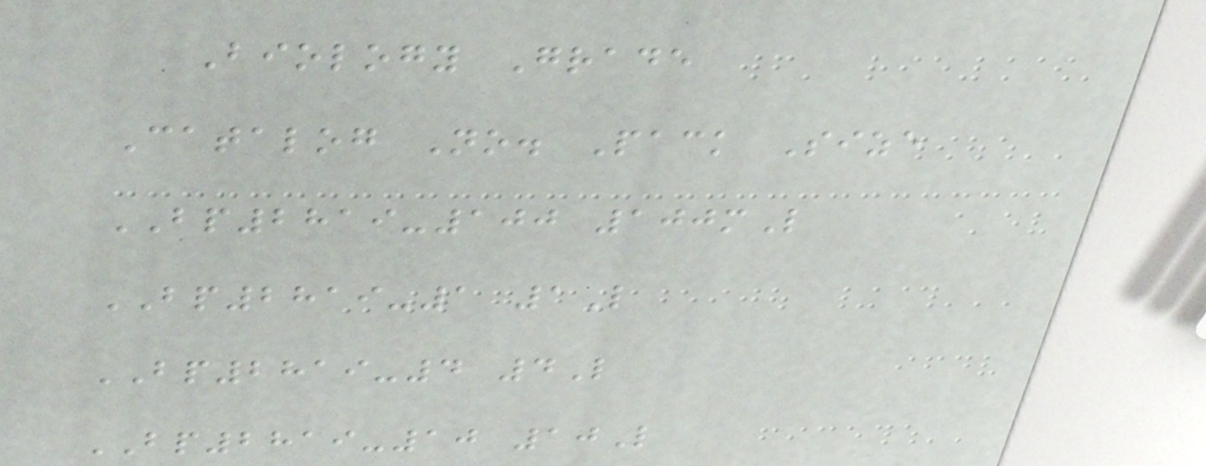Biology Grade
Catalog No. Pack Size
BP2819-100 100mL
BP2819-1 1L
BP2819-4 4L
BP2819-10 10L
